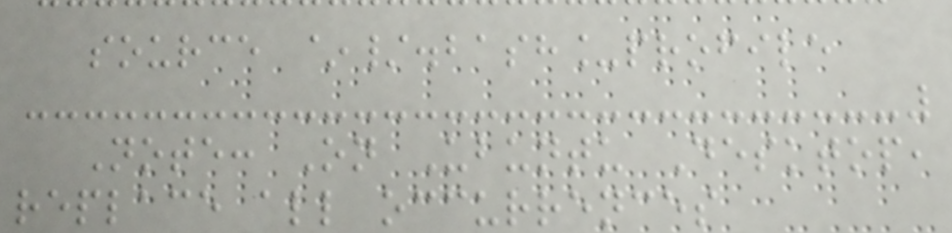source ~/.bash_profile
Note: On Ubuntu Desktop,
replace all occurrences
